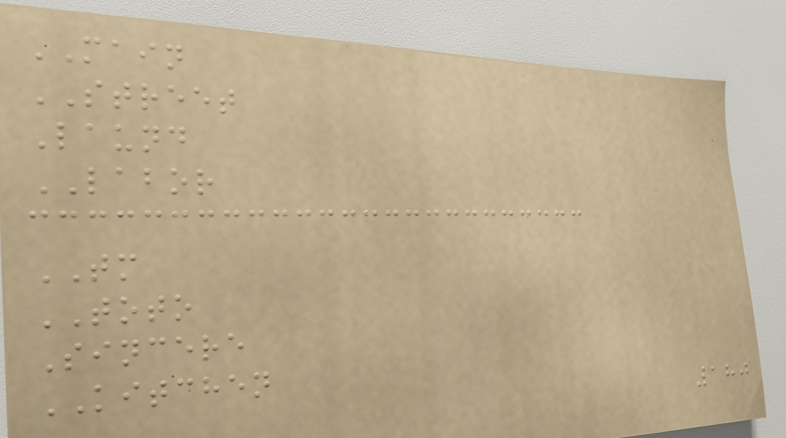MAIN
STREET
Laund
LABOR
TM
TOTO
Sincere
KITCHEN
180
